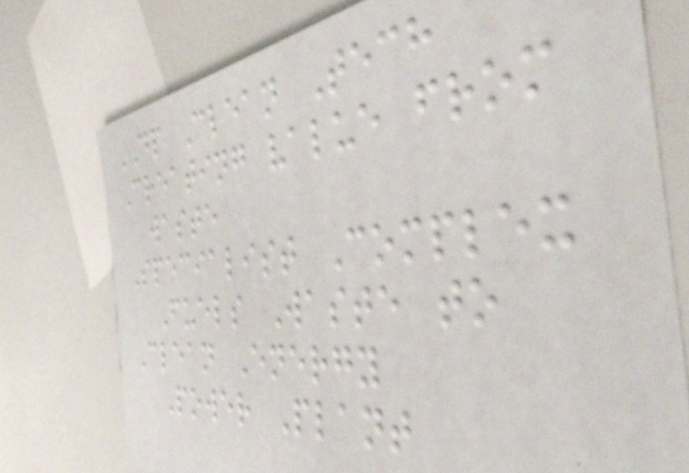DP Clean Tech
Creating value from
waste
Specialist Complex
Fuels Waste to
Clean Energy
Power Plant
